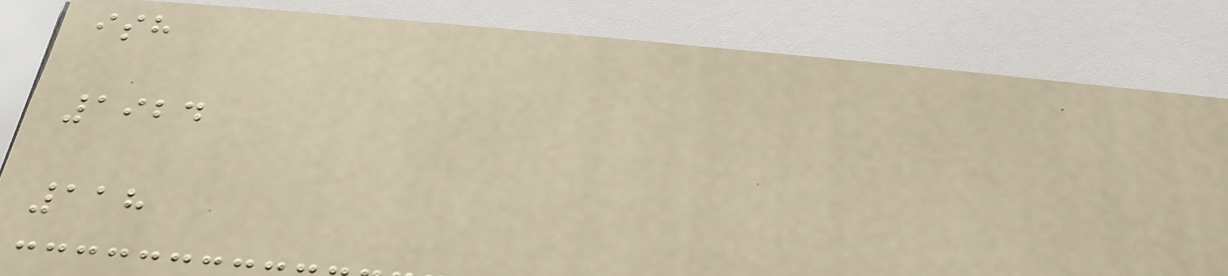ish
1924
118
